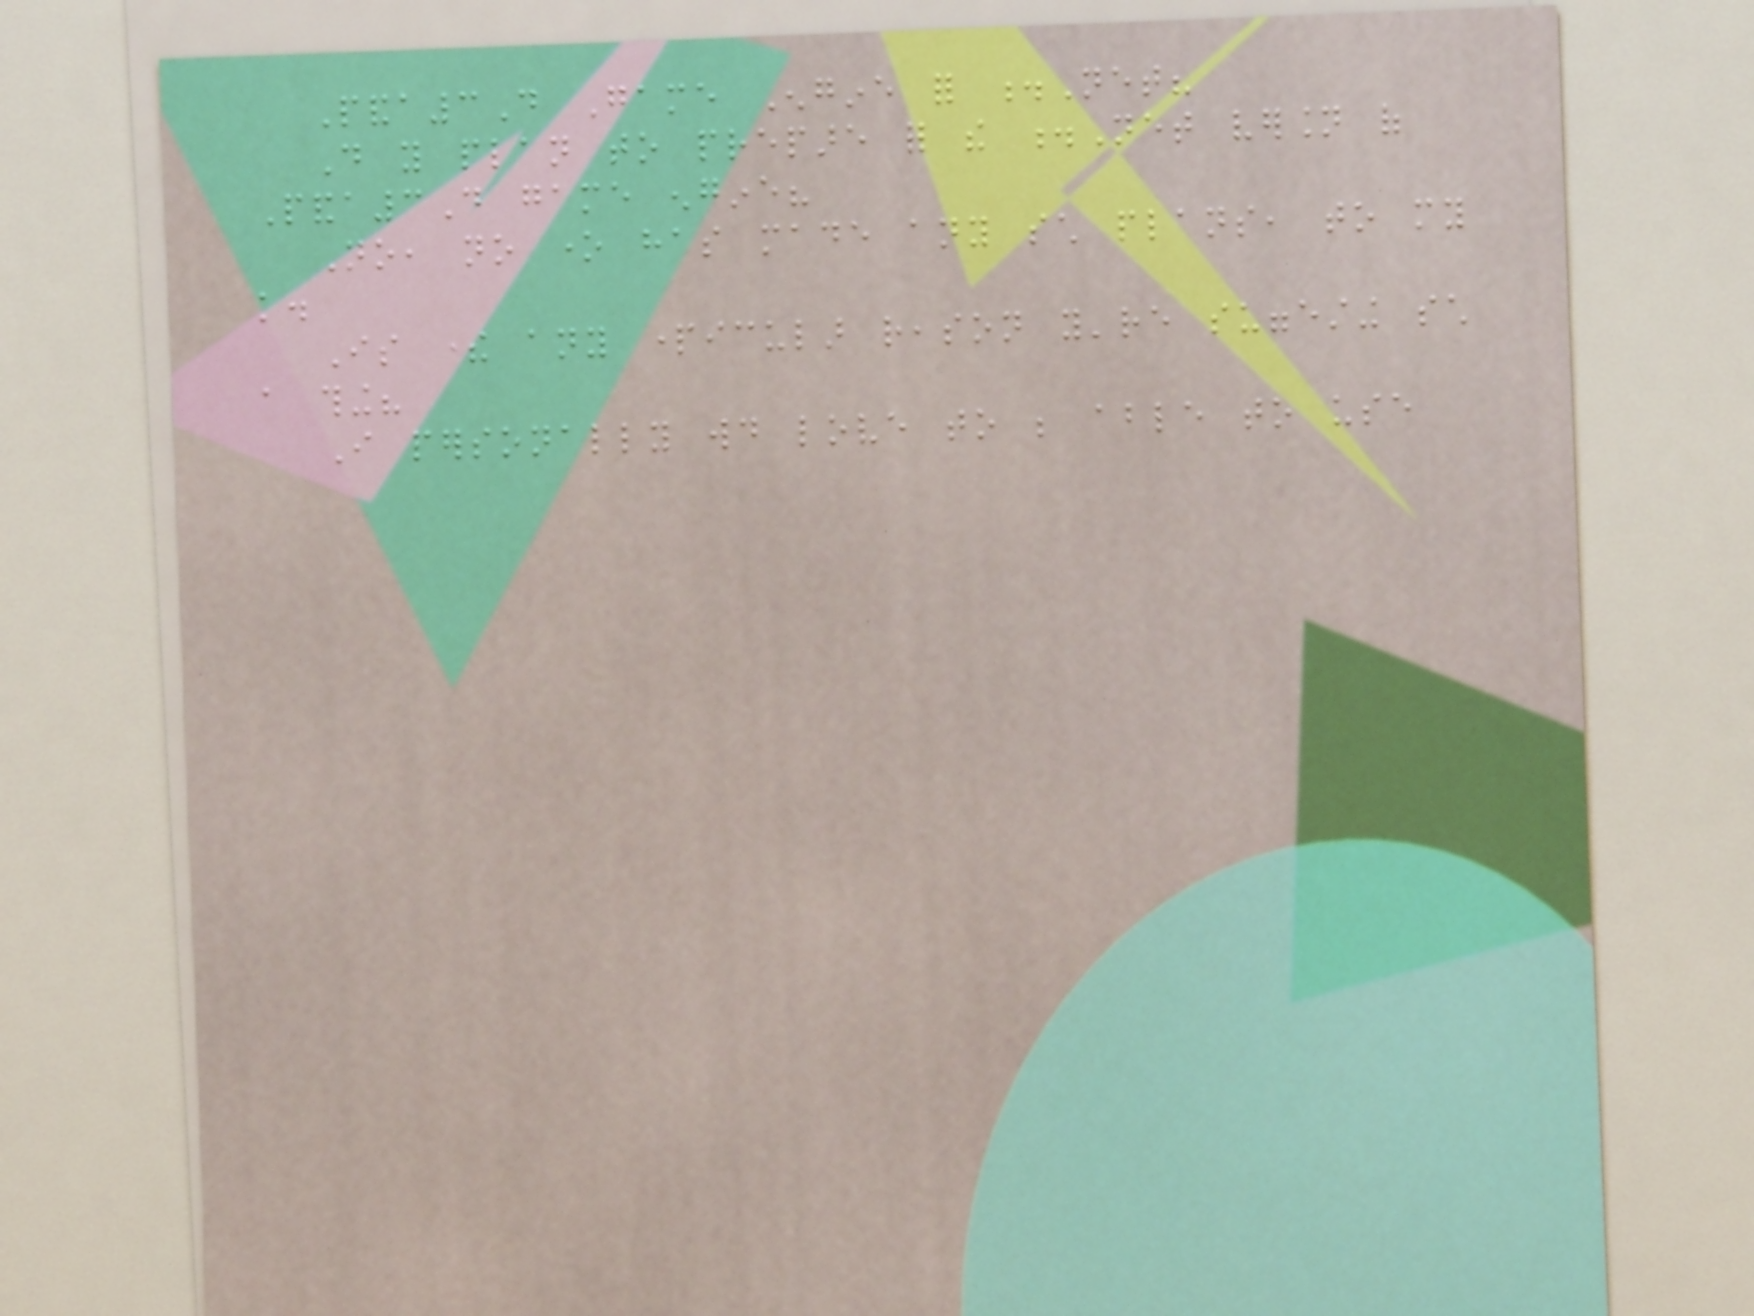Panda3D Game Engine for .Net?
Do you plan to prepare for the .Net version of
Panda3D game engine?
No, no one has made any such plans, to my
knowledge.
Is there any particular reason you're suggesting such
a thing?
I personally would love to be able to use
